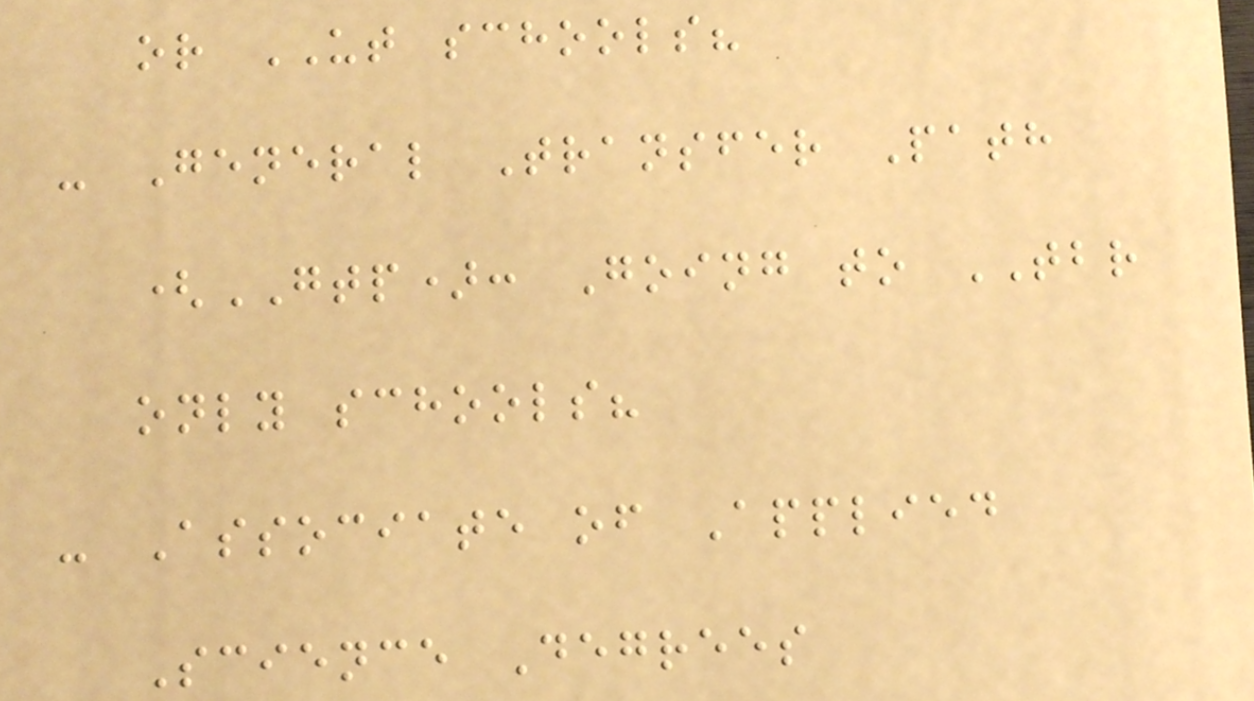or UT schools?
- General Transfer Path
(GTP): Going to TBR
only schools?
- Associate of Applied
Science Degrees
